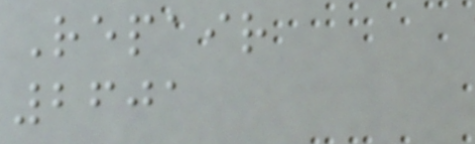Repair
2601
